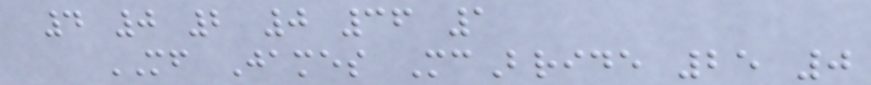4 0 2 0 36 1
MF James McBride 25 0
